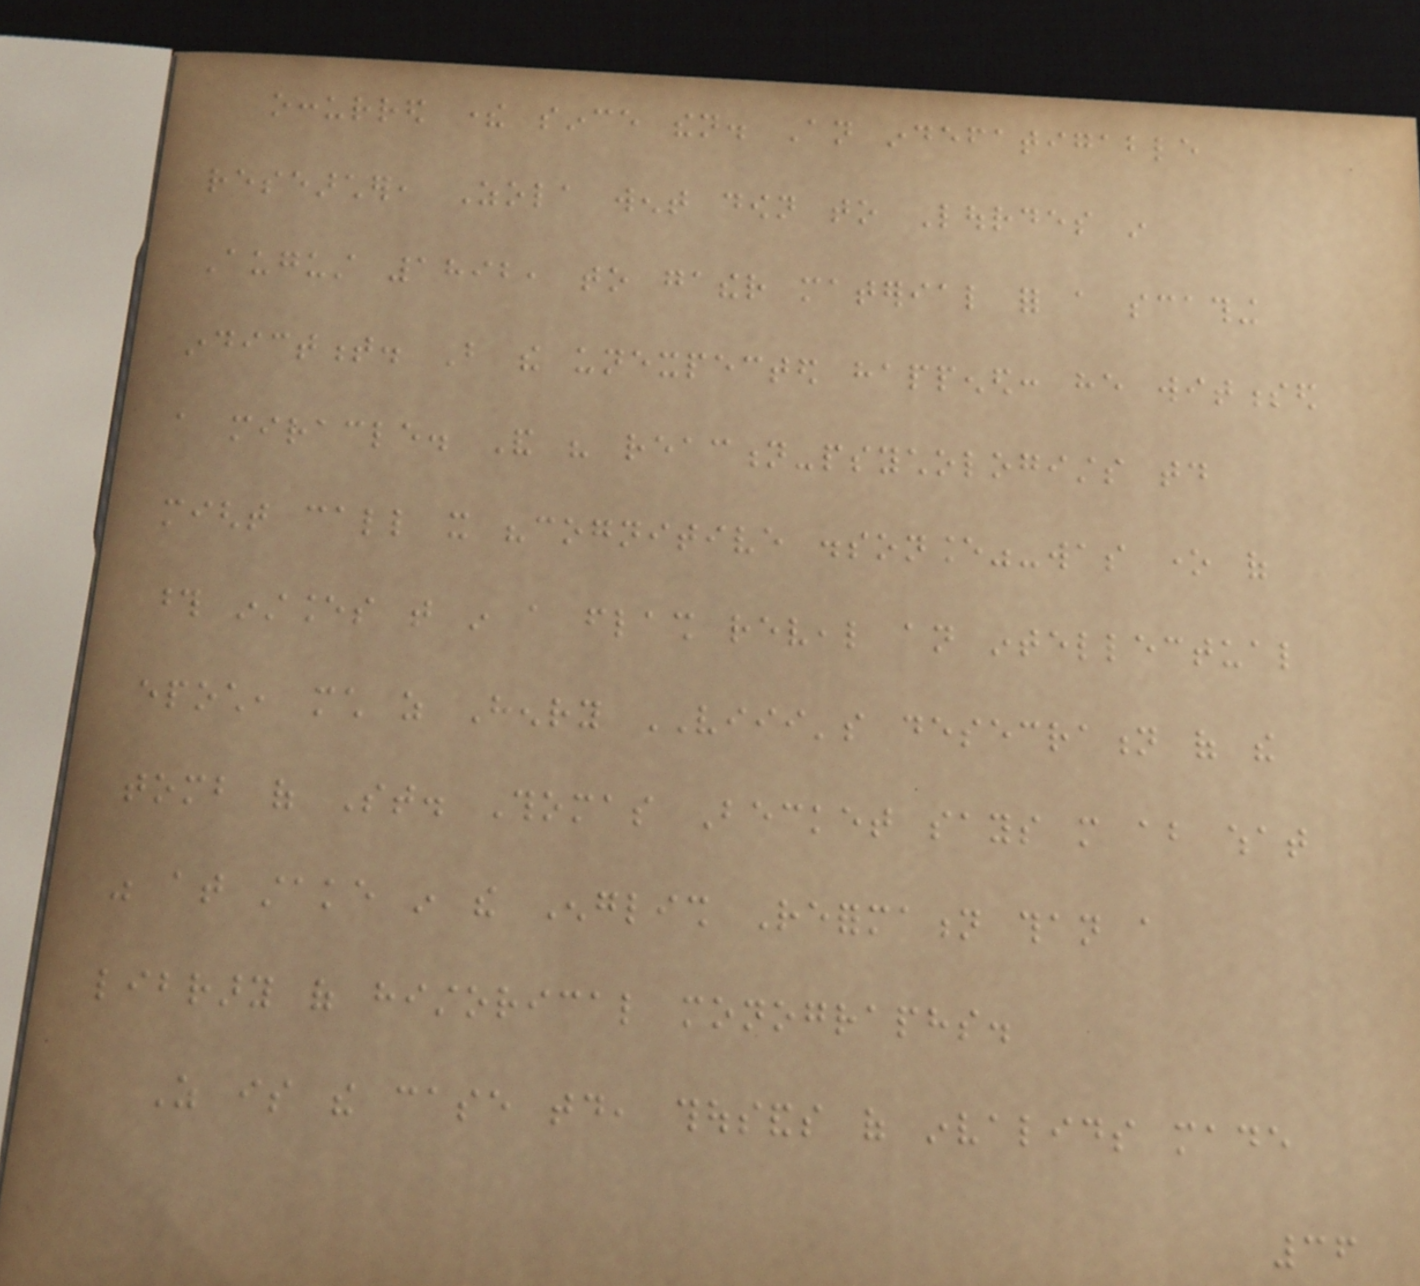occurred there since then. An indefatigable
researcher, Zola went down to Lourdes in
August 1892, to gather material for a scathing
indictment. But the unexpected happened: he witnessed
a miracle. And his reaction-psychologists today
might call it "cognitive dissonance"-was one of
those instances that in a flash reveal an intellectual
epoch, much as Henry VIII's desecration of the
tomb of St. Thomas Becket says more about what
was at stake in the English Reformation than a
library of historical monographs.
As is the case today, thousands of invalids made
36
